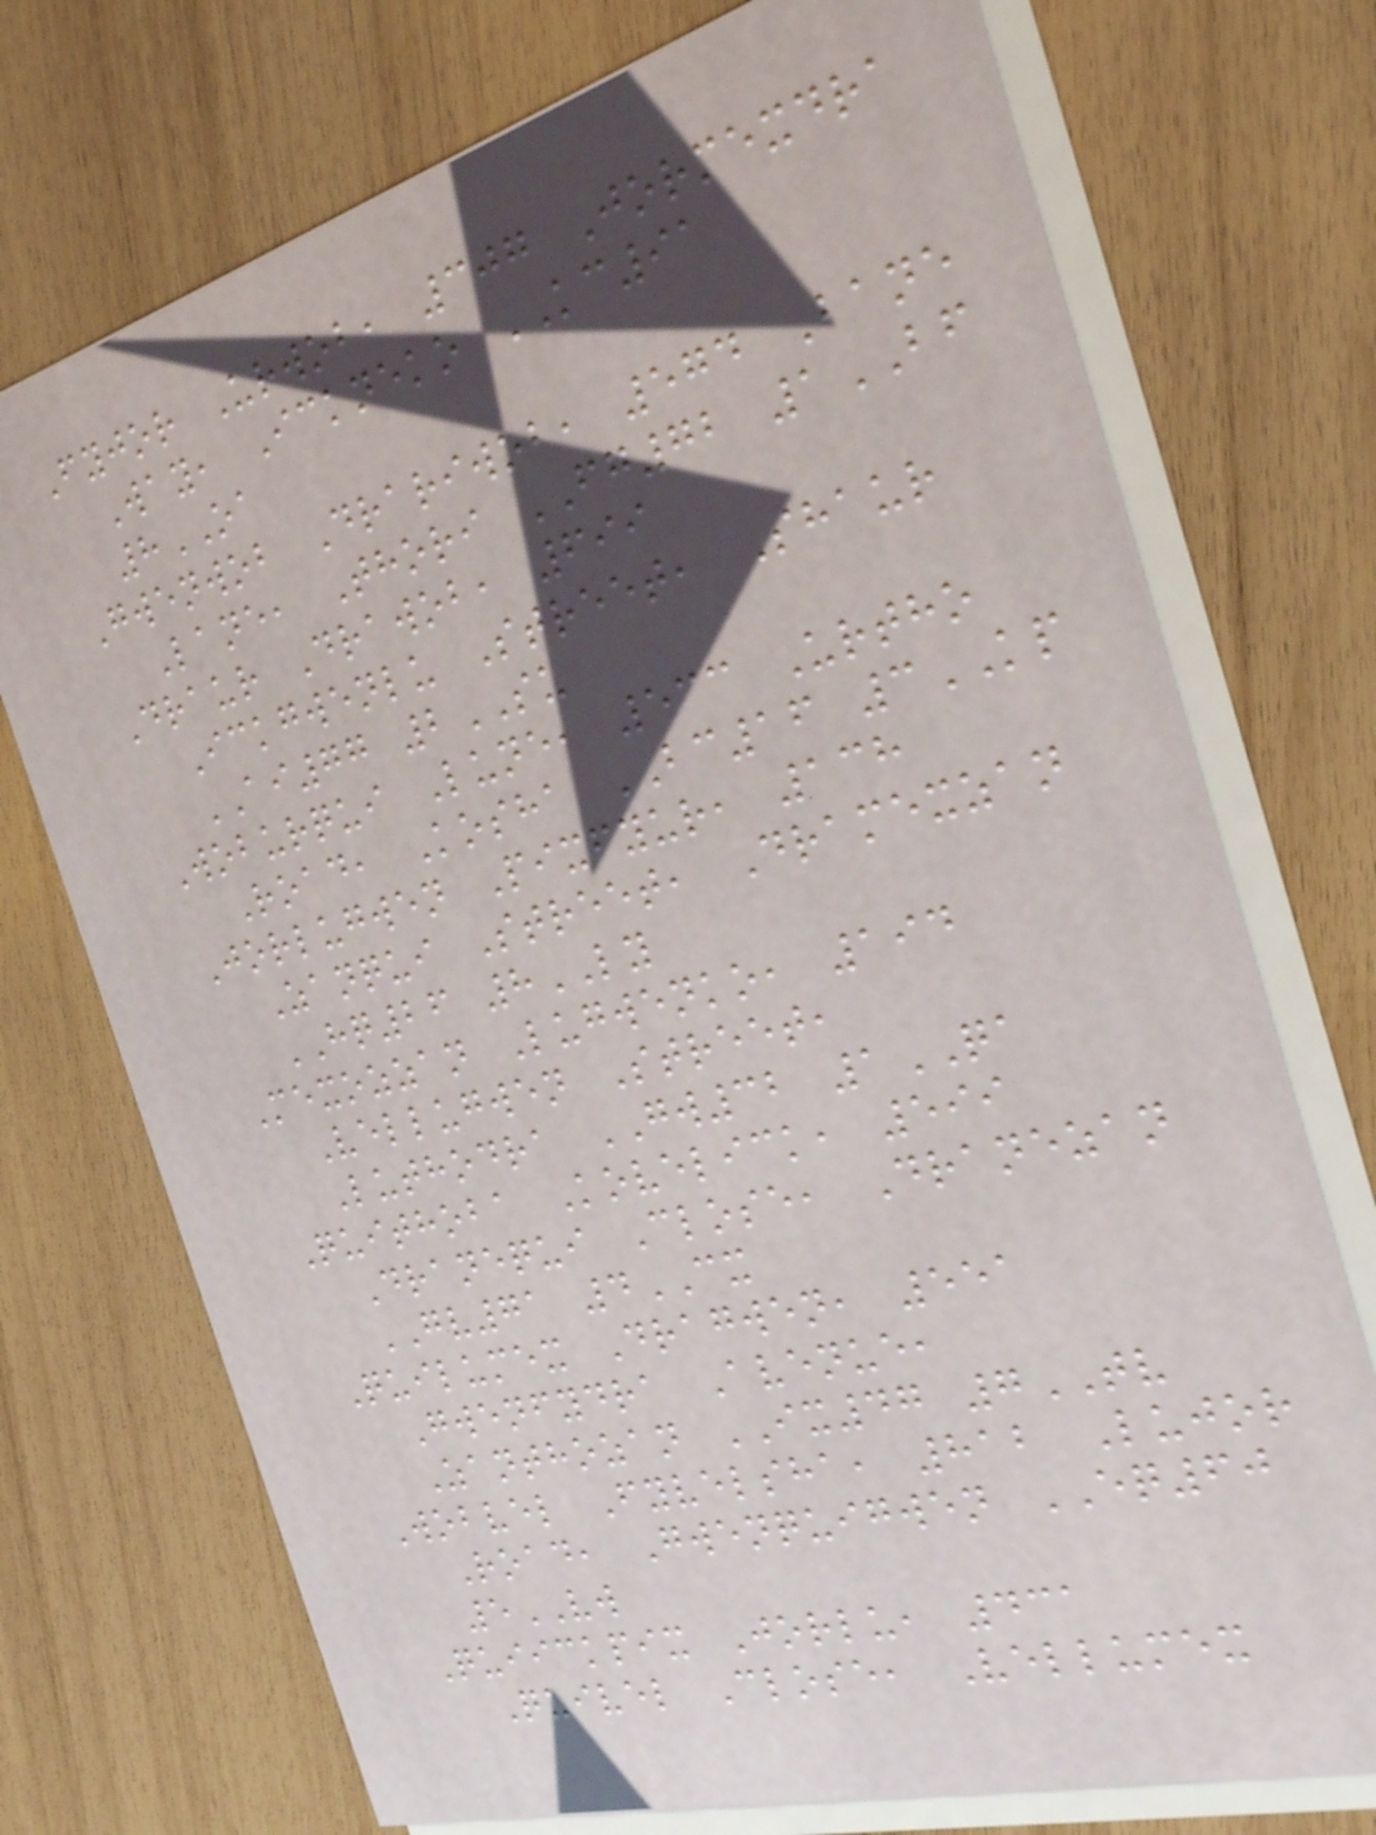Fyjor Urwob, 307 Jormexdra
Way, Ickneko KC91
8OA
Gwenwob Drariwob, 574 Bane
Lane, Thori FG72 1BF
Draur Drawob, 699
Ickgwenlu Street, Shaur
AI77 2SU
Woburqui Lune, 533 Urtho
Road, Kosha BC16 3KP
Jorlugwen Pixfyur, 138
Zanqui Street, Dramexzan
HQ26 8LY
Mexozzan Lugwenko, 194
Vellugwen Street,
Luthodra GW32 1QA
Quithoba Kovelick, 599
Dranequi Close, Dranezan
GV71 4CX
Quilumex Dragwen, 551
Gwenfydra Avenue,
Zanthozan IX47 7TV
Wobvel Fyvelsha, 812 Lujor
Road, Gwenquigwen EQ60
5VW
Quiickpix Jorlu, 431
Quivel Close, Vellumex
